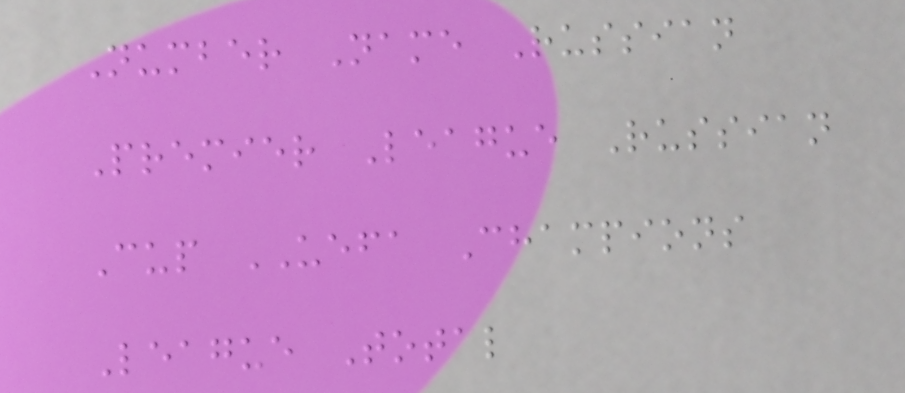Number Name Russian
Premier League Russian
Cup UEFA Champions
League Total
